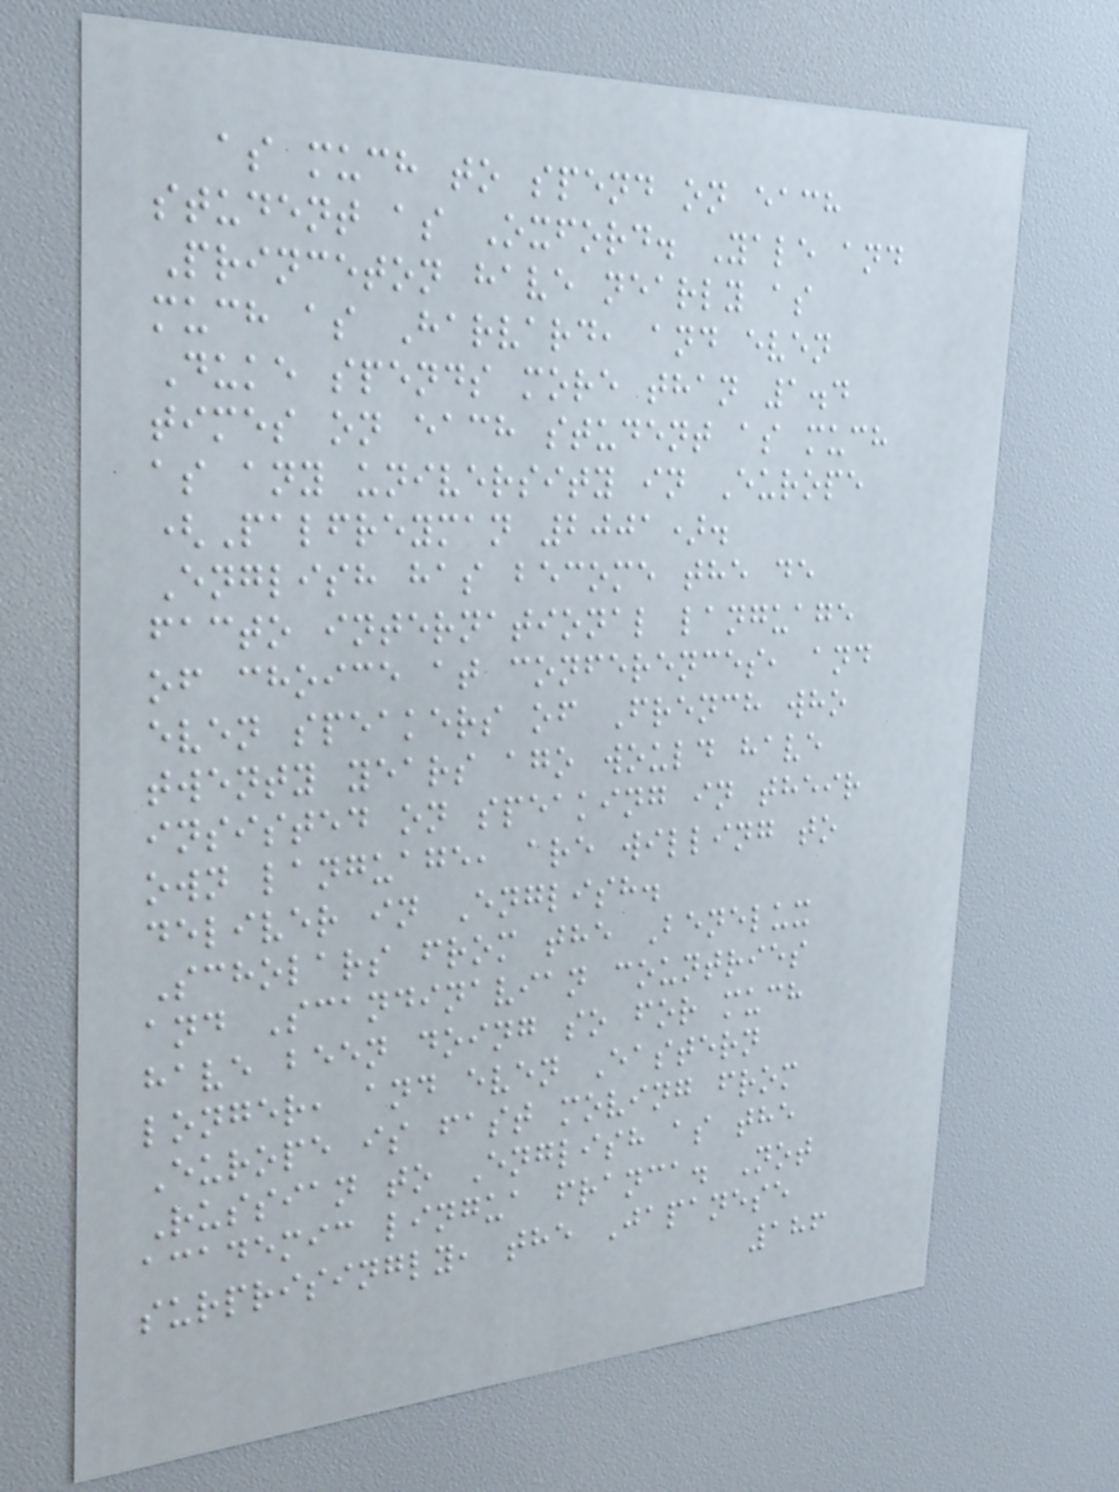as much to spend on each
student as Oxford. Yale and
Princeton have nearly as
much as Harvard, and even
Duke spends more than 1.4
times on each student as much
as any university in Europe
(Palfreyman 2001).
English has become the de
facto international language
of choice at conferences, and
even speakers of French who
twenty years ago would have
insisted on speaking in their
own language, are willing to
deliver in English.
Scholars from the Benelux
and Scandinavian countries
have been doing so for much
longer, and even Eastern
Europe is fast moving from
Russian to English as the
academic lingua franca. Not
surprisingly, the Japanese
186
